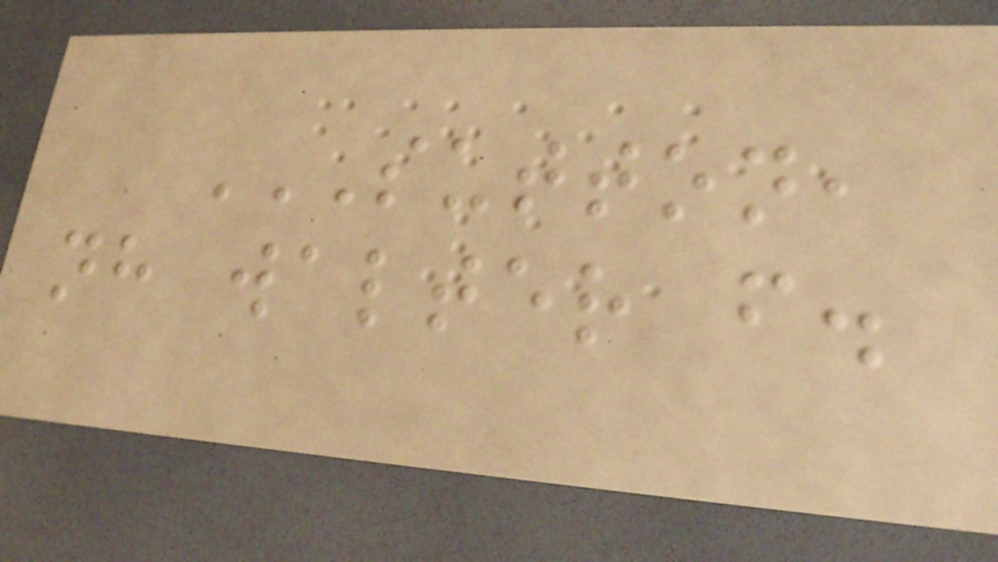SUTTON,
NH WALTER F.
